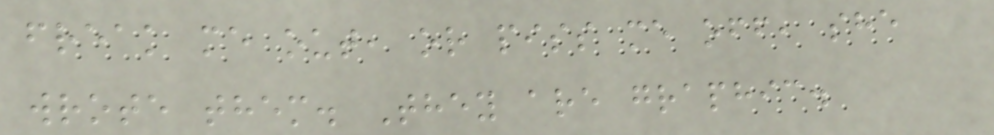freak me out, or piss me off, she
wrote them. They are graphic.
